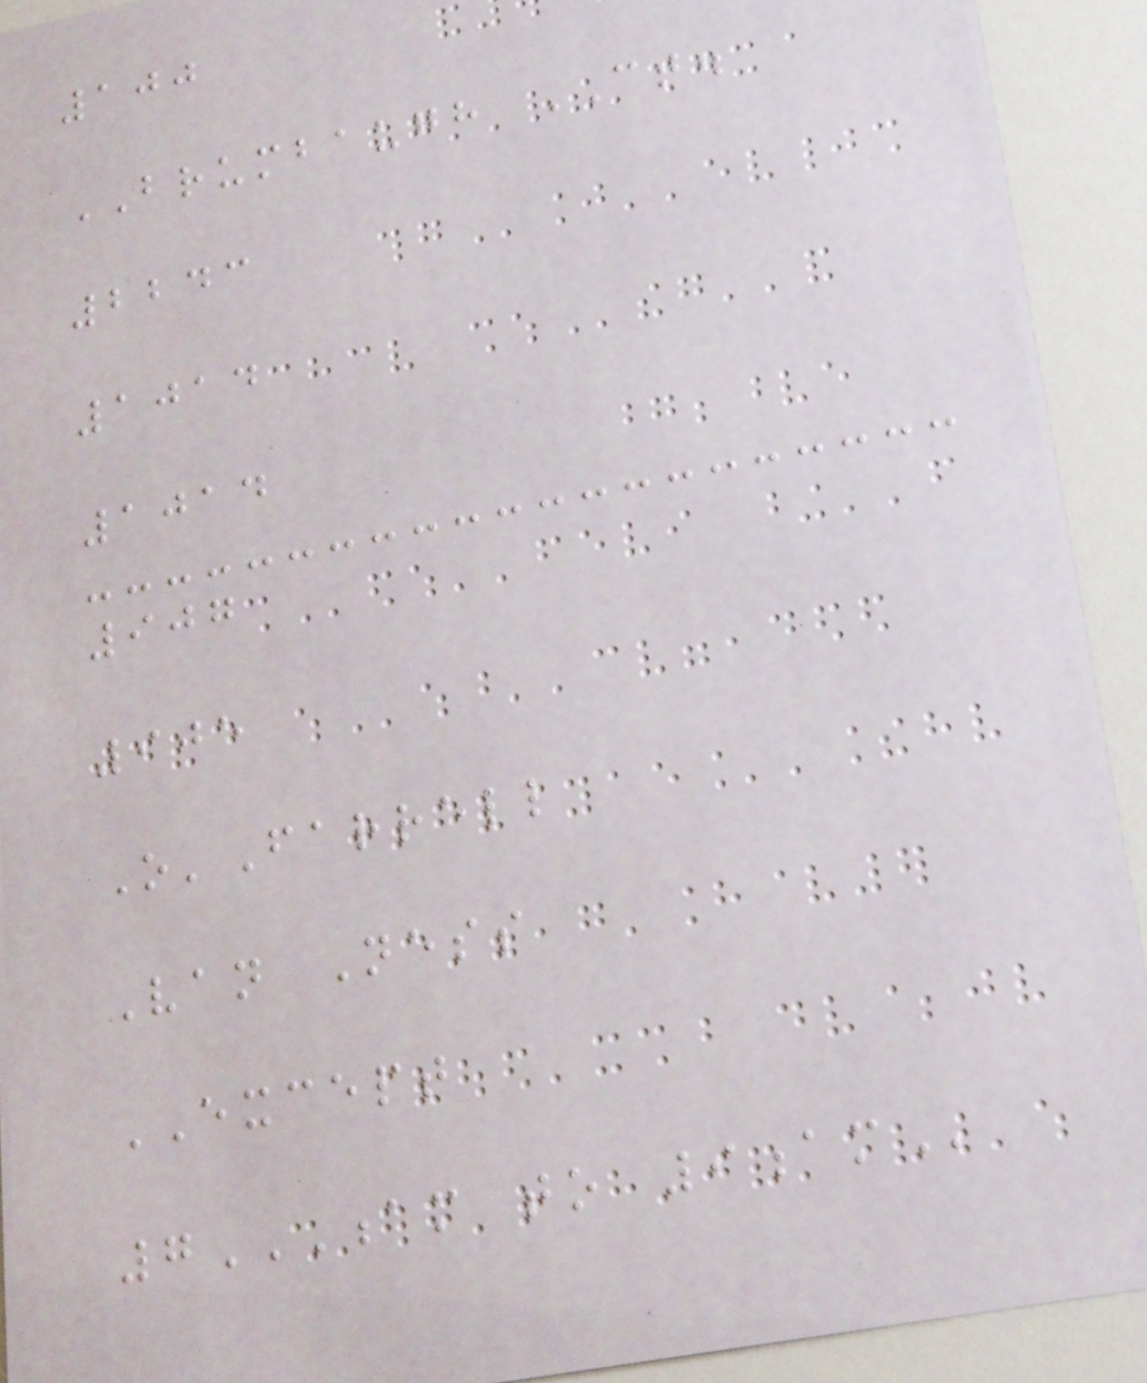100
BRUMBAUGH CT.
2243
1014
1014
907
905
O'Farrell
Van Ness
EXCEPT
7AM TO 9AM
